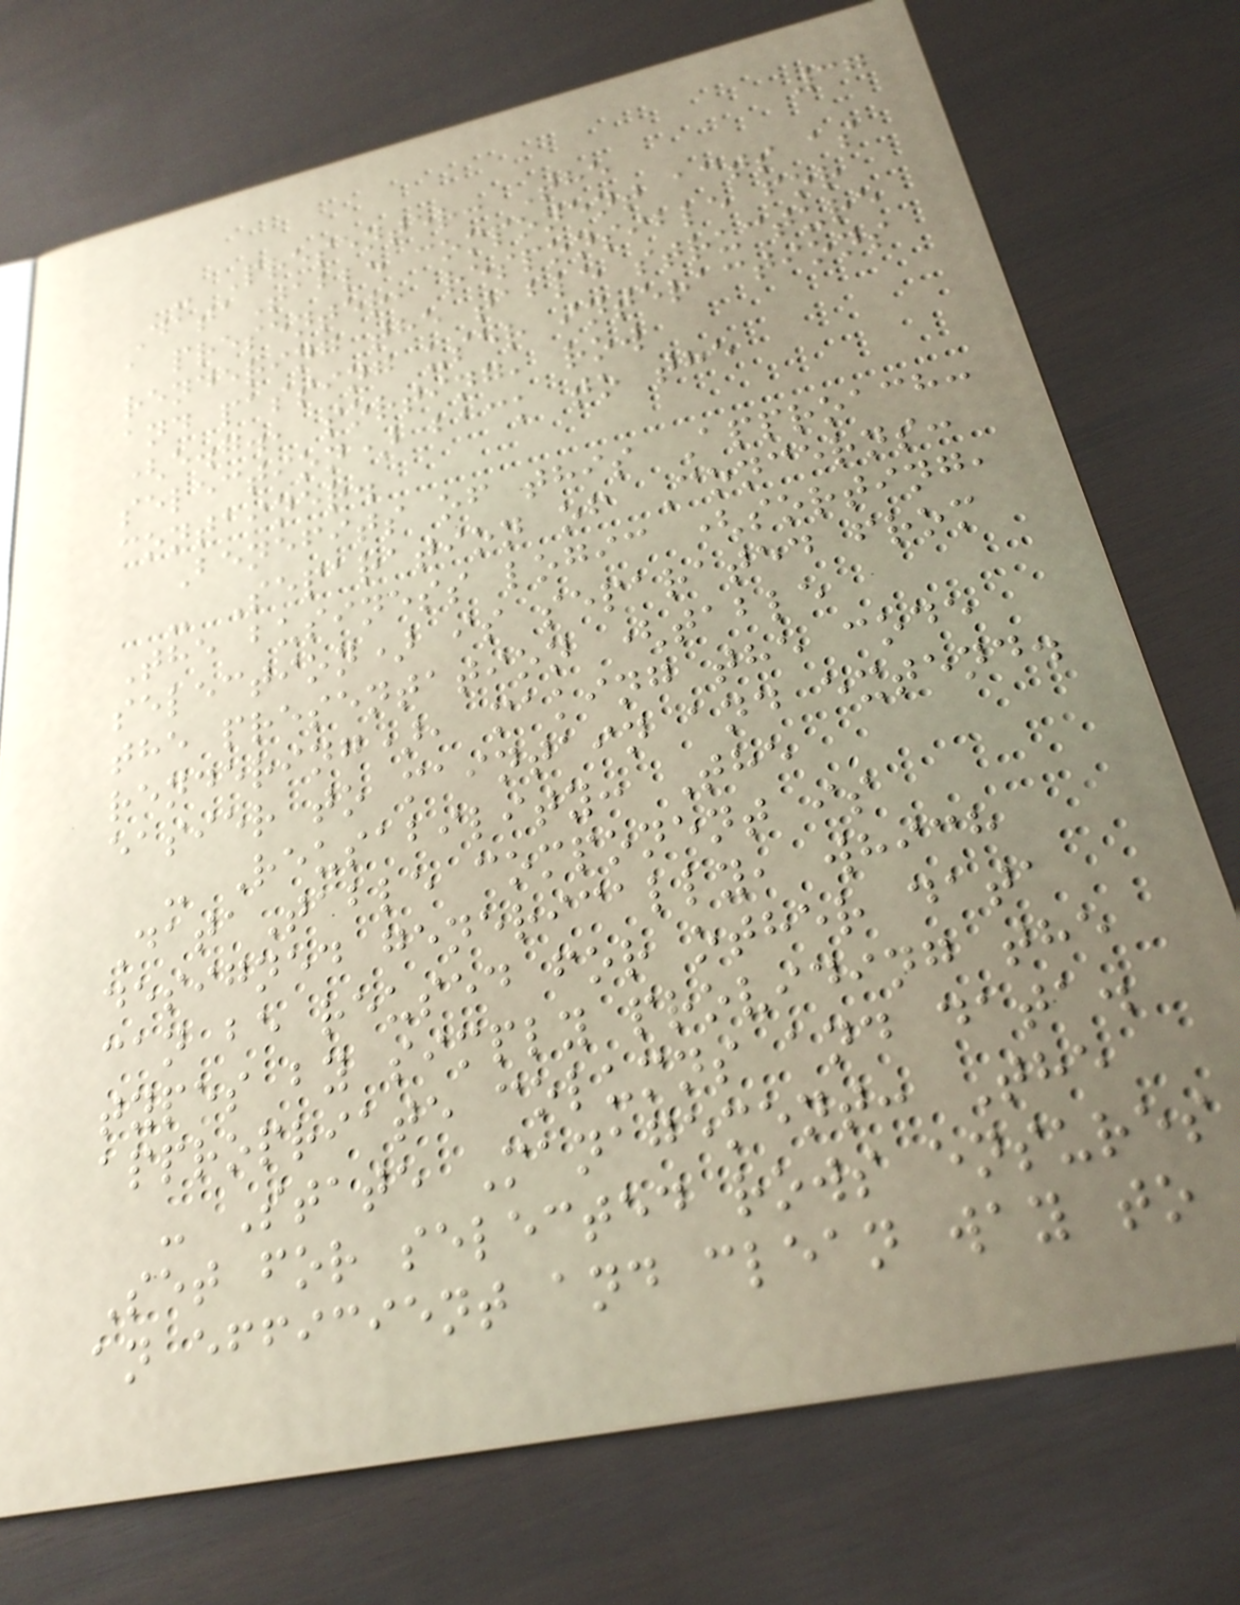37
- Presenter: The
DataTable component acts as
a presenter, responsible for
rendering the table structure
and passing user interactions
(e.g., sorting, row
selection) back to the
container.
Benefits of this Approach:
- Separation of Concerns:
The business logic (sorting,
selection) is separated from
the presentation (table
rendering), making the code
easier to maintain and extend.
- Reusability: The
DataTable component is
designed generically, which
can be reused for other data
types by simply providing the
appropriate columns and data.
- State Management: The
Set for selected rows ensures
an efficient and clean way to
